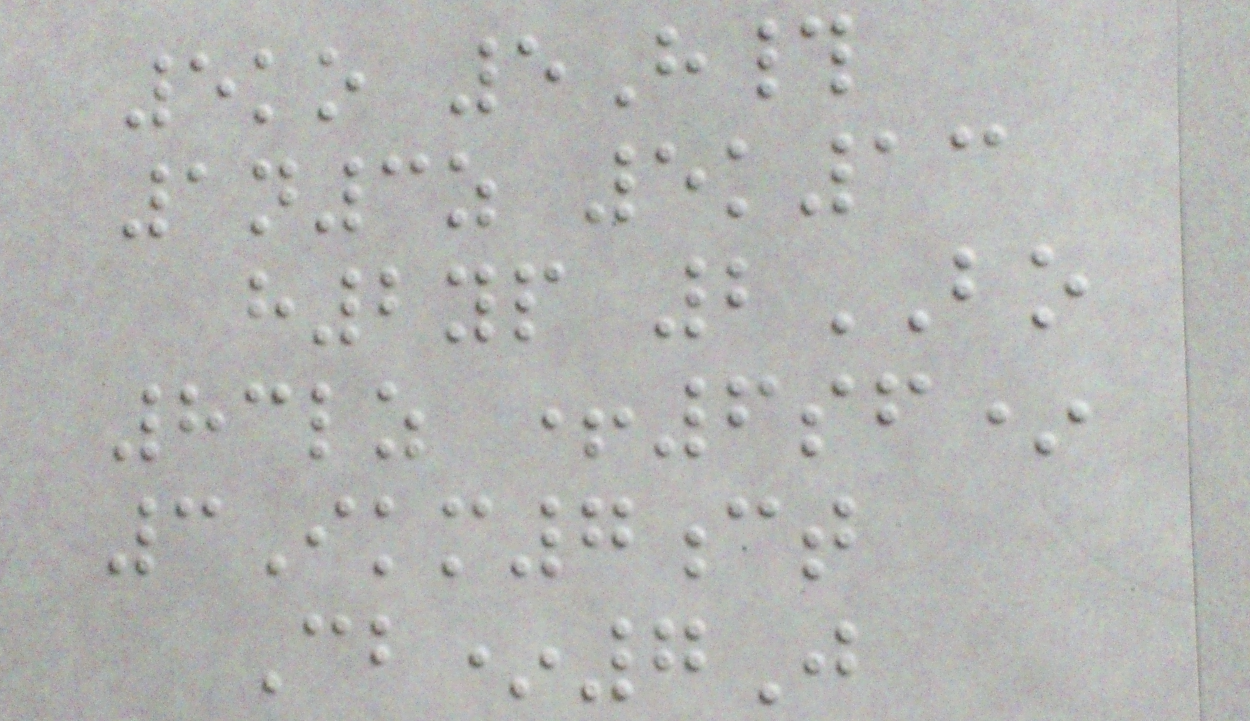5ko 5H#
1n3z 5k13
h2yp 2BO
83lz +6sf*
3Ikm7ct
Cb*7J
